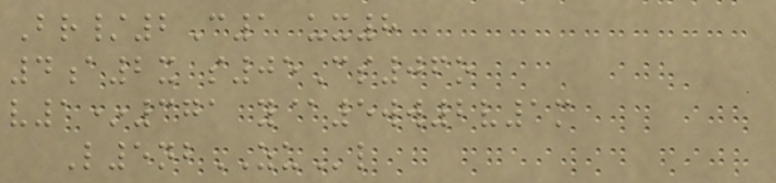Br/2C1 ux8
4a2x s05Cs06o
v1*371 y@5ww2v1m
L5nbZUl
